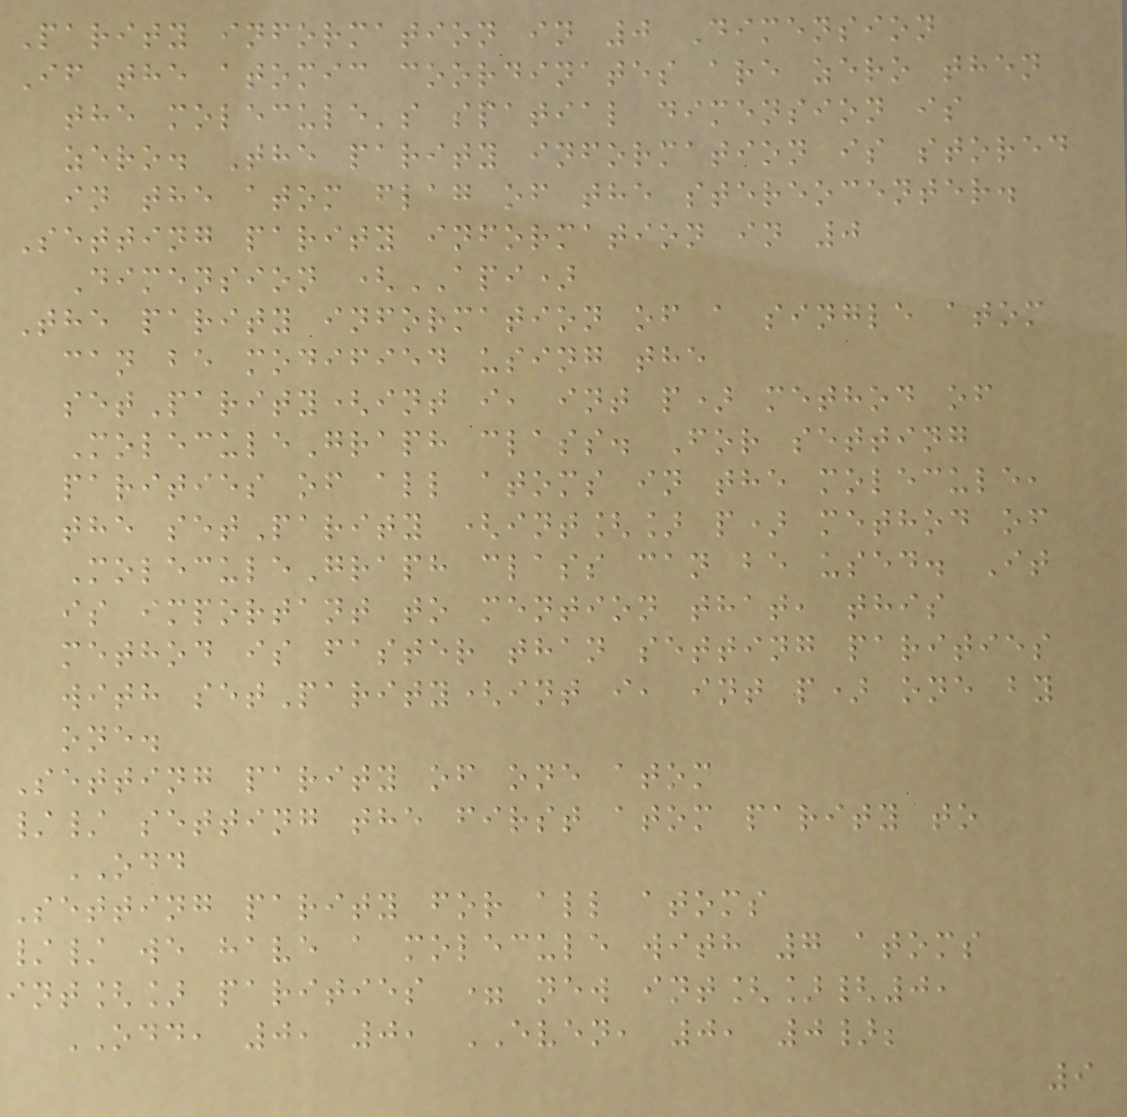Parity information in 0 Dimension
If the atomic coordinates are zero then
the molecule's spatial dimension is
zero. The parity information is stored
in the atom flag of the stereocenter.
Setting parity information in 0
Dimension (API)
The parity information of a single atom
can be modified using the
setParity(int i, int p) method of
MoleculeGraph class. For setting
parities of all atoms in the molecule,
the setParity (int[] p) method of
MoleculeGraph class can be used. It
is important to mention that, this
method is faster than setting parities
with setParity(int i, int p) one by
one.
Setting parity of one atom
// setting the first atom parity to
ODD
Setting parity for all atoms
// we have a molecule with 7 atoms
int[] parities = new int[]{0,
ODD, 0, 0, EVEN, 0, 0};
9
